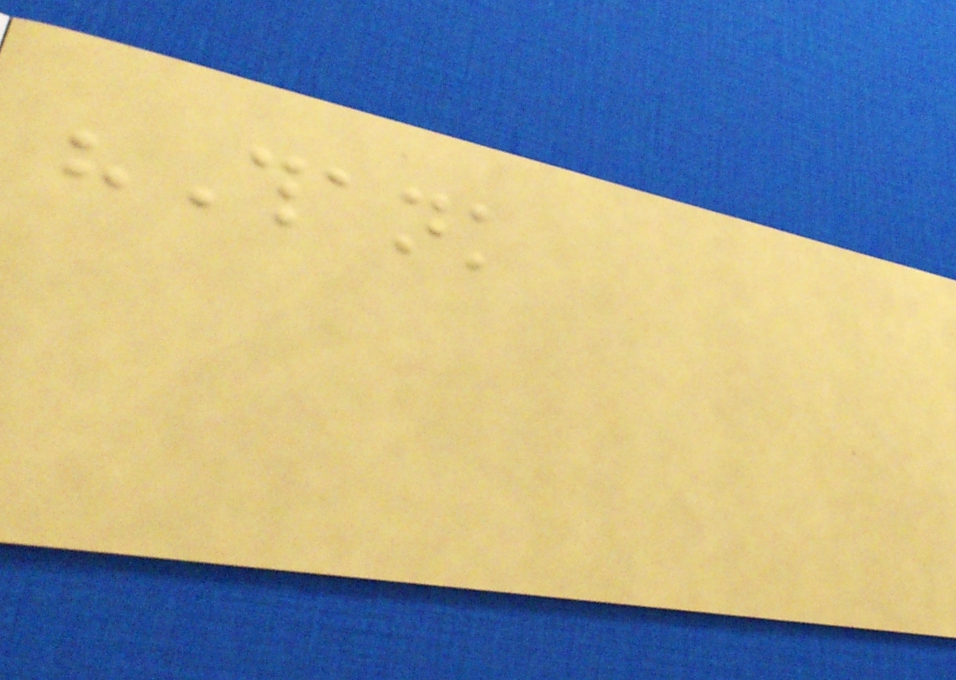"Thank
